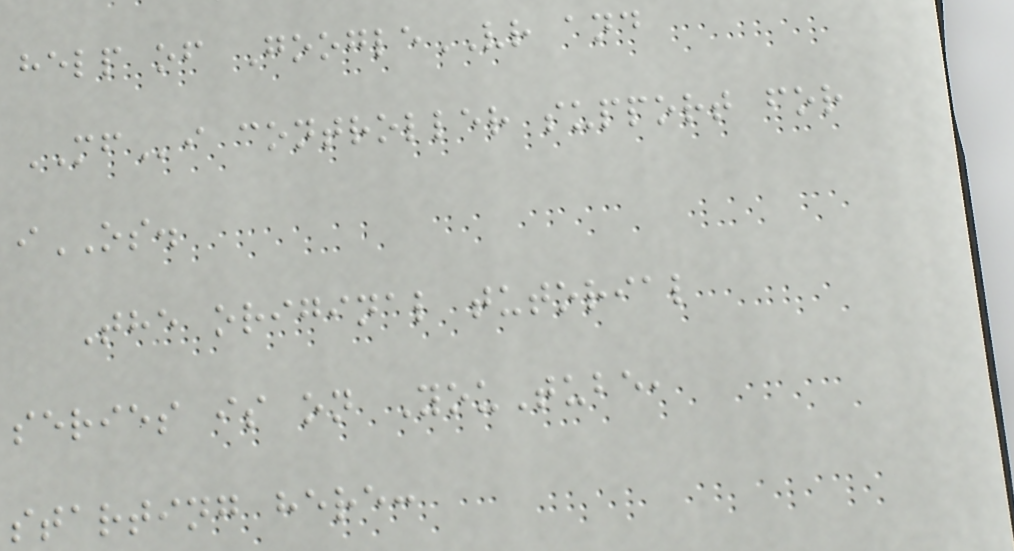help of GoogleVR and
MFi controller support for
iOS.
The original tutorial
series is on YouTube,
starting here:
